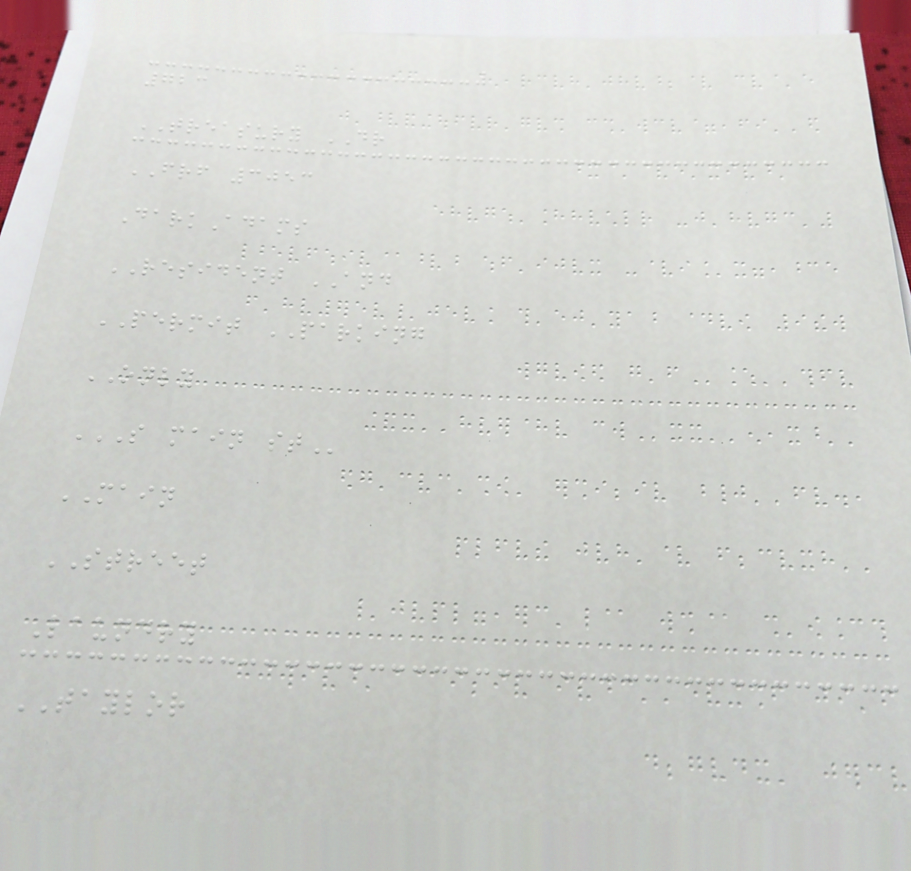723
TREASURY DR
FRF 3053
DarkAdams
RESIDENT AND
PERMIT PARKING
ONLY
S MAIN ST
MAIN
STREET
Laundry
TAYLOR
